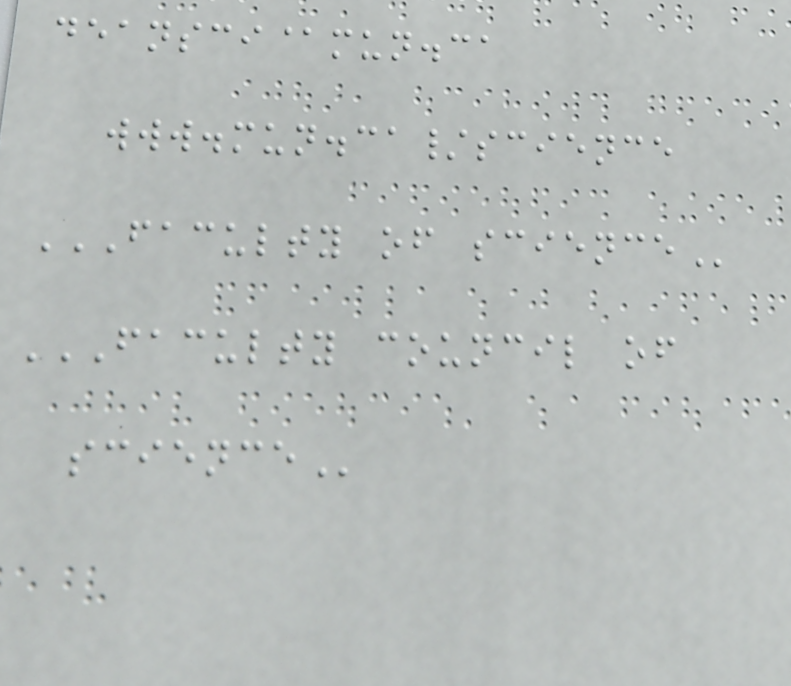deansci@mun.ca
www.mun.ca/science
FACULTY OF SCIENCE
FACULTY COUNCIL OF
SCIENCE
